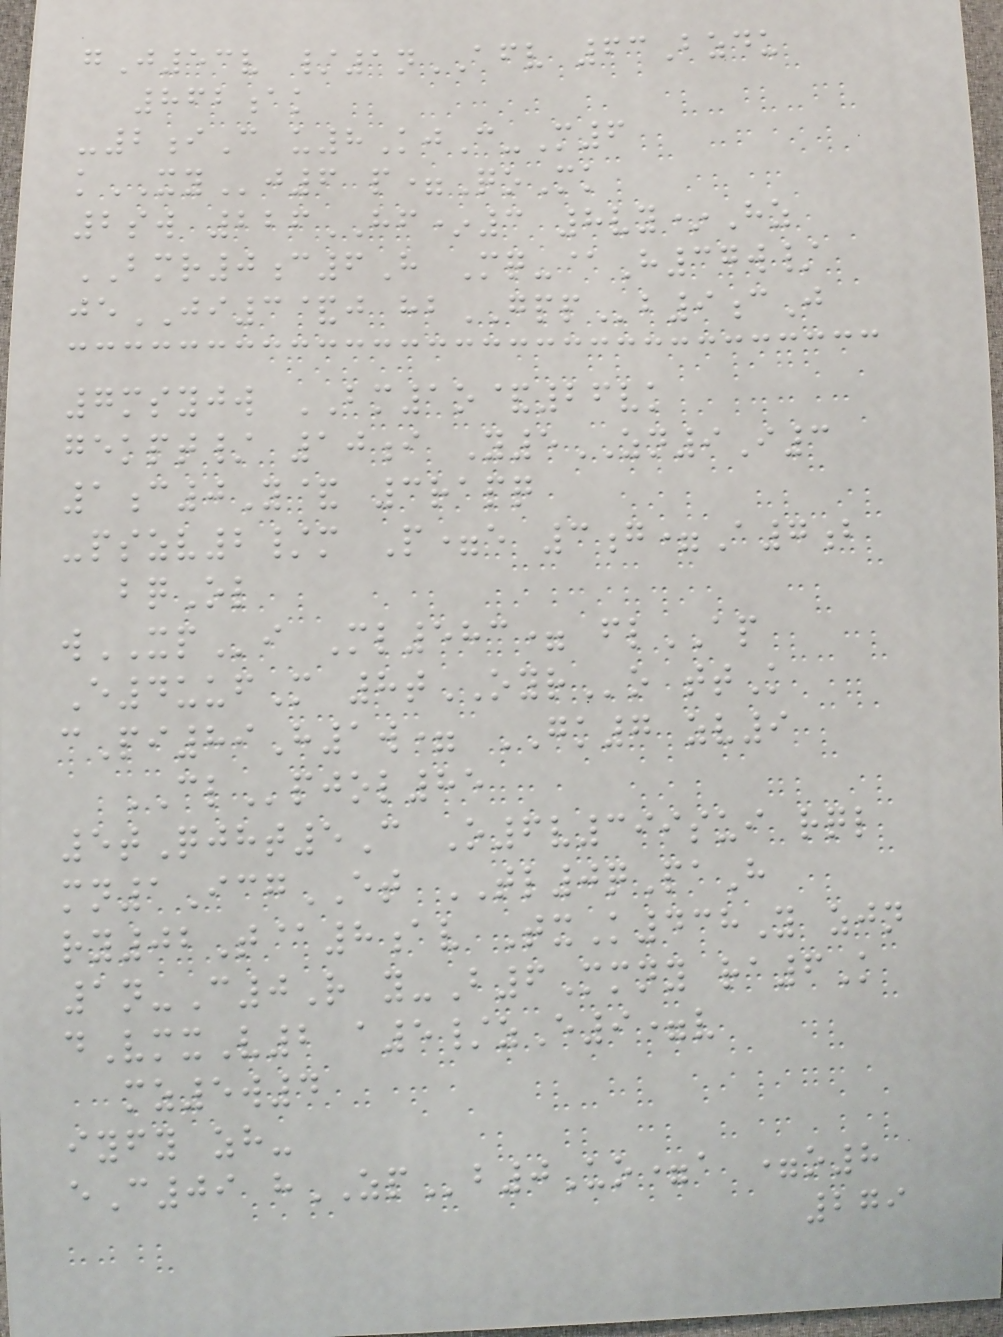gJ53v /1nAFV 63Bzdu
862ak
-2iC u8KjC-M6
kXYj6 p=QoMk
2sw 226HF*3 8vy*Hz
BMR0c6H Mq-@H37w/
jeJI3&j hbGPPb9cJ
7msyjw BM1o&26vk
gekpt/ 10i Y5ZN9I3
1c0Y& 3rapq
-pszv2/m P=e 3g=A7b
bqOl
wXPi Ml583= flAP
E4uufM 8tOYRo ttK
cPi89H1w= GK7 zv9
CLpjol85
5tQjht5C O6v399sui rql
mn1IcgET TL0qPaH
ry02T@8av TxK438Y zjn
1n-C0R y-B6Mmny ra6K
dVmxV2 a5/zE9=v
mz5w4
iyfy zh-
eC09 hZPb0Uo=a =o8
279
